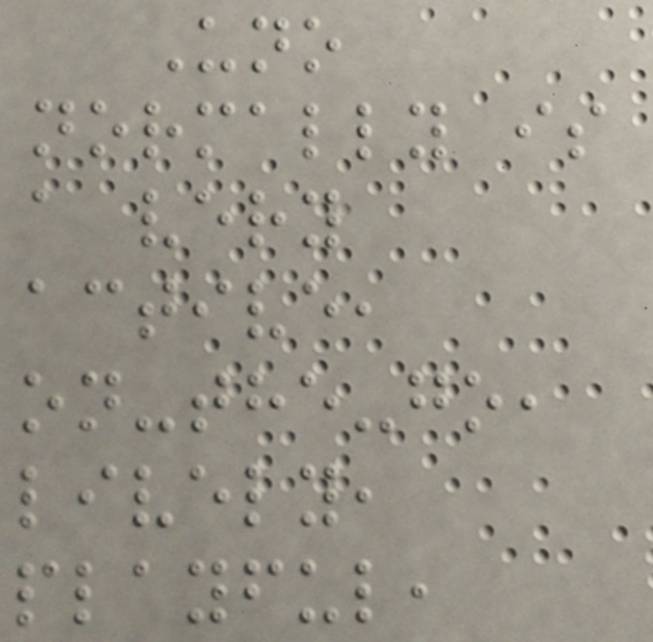Uno
normally is
a very
active,
on-the-go,
lively,
playful,
